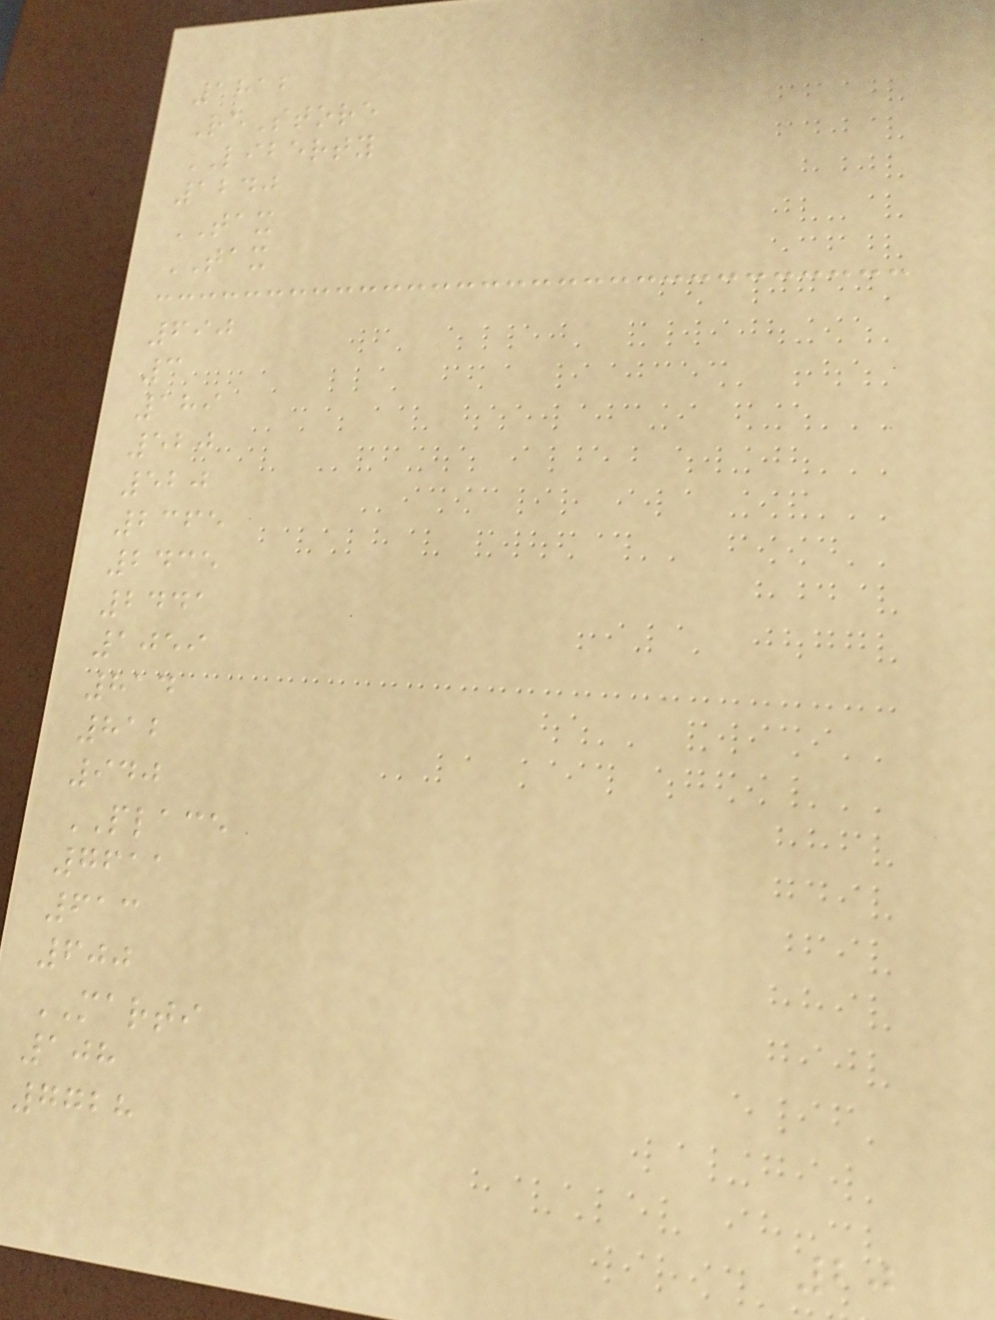1812
ReStore
LIBERTY
1240
TAX
TAX
690
3
189
520
520
2365
2435
2441
1059
814
812
940
PLACE
7611
613
600
MARTI
108
7728
20
